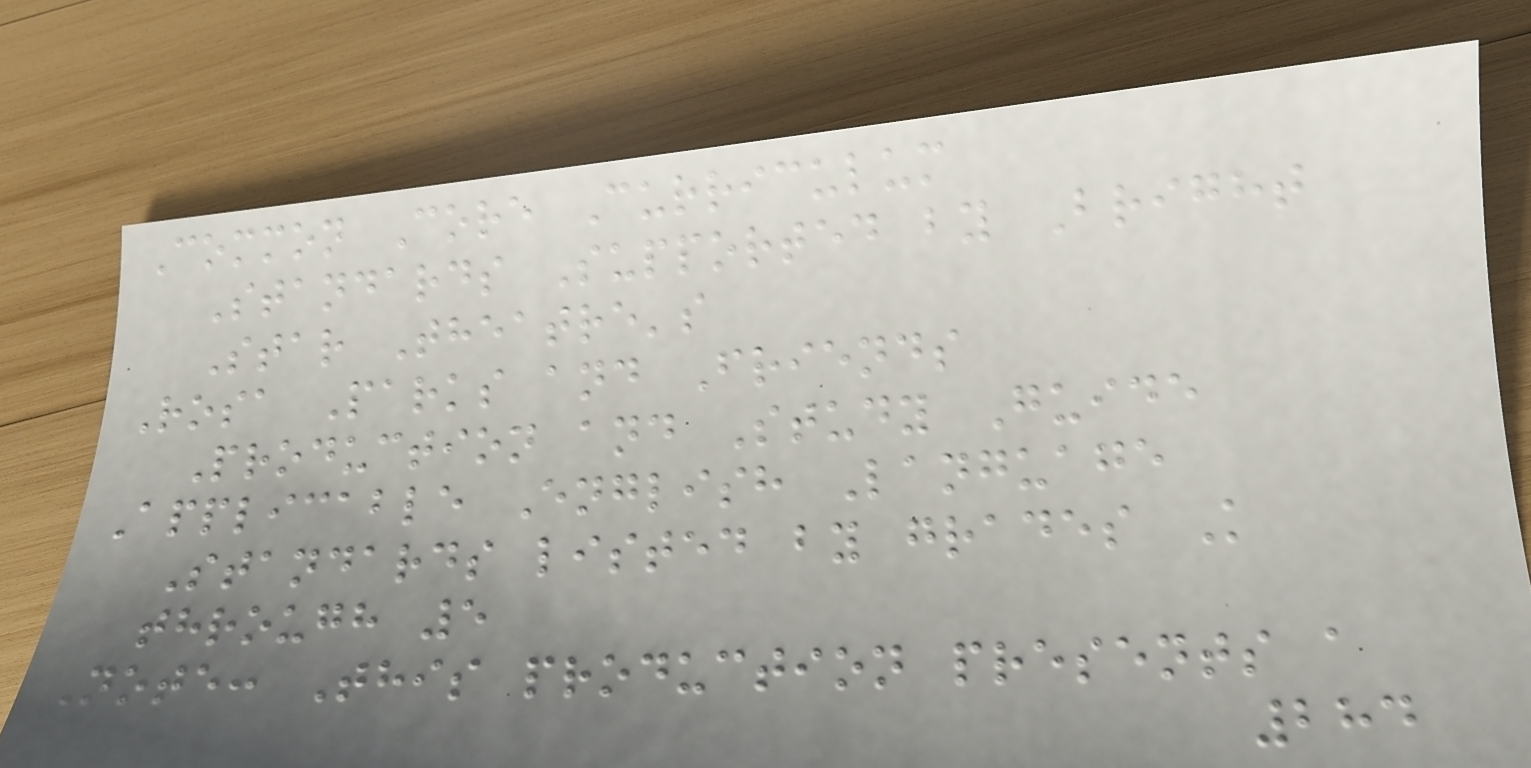Common Core Curriculum
Standards Supported by Bright
Star Theatre's
Rosa Parks and Friends
Production and Study Guide
Applicable English Language
Standards listed by grades K
through 5
Note: This production presents a
284
